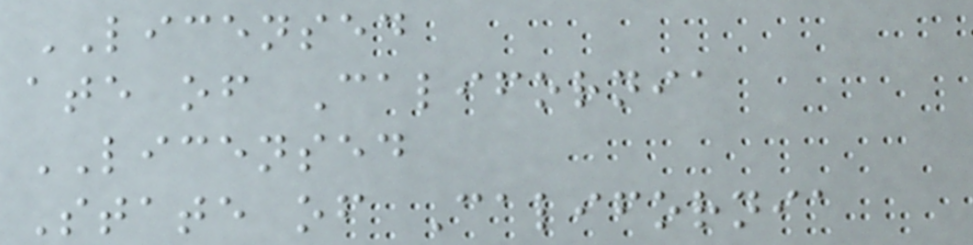LICENSED
ate of California
LICENSED
State of California
